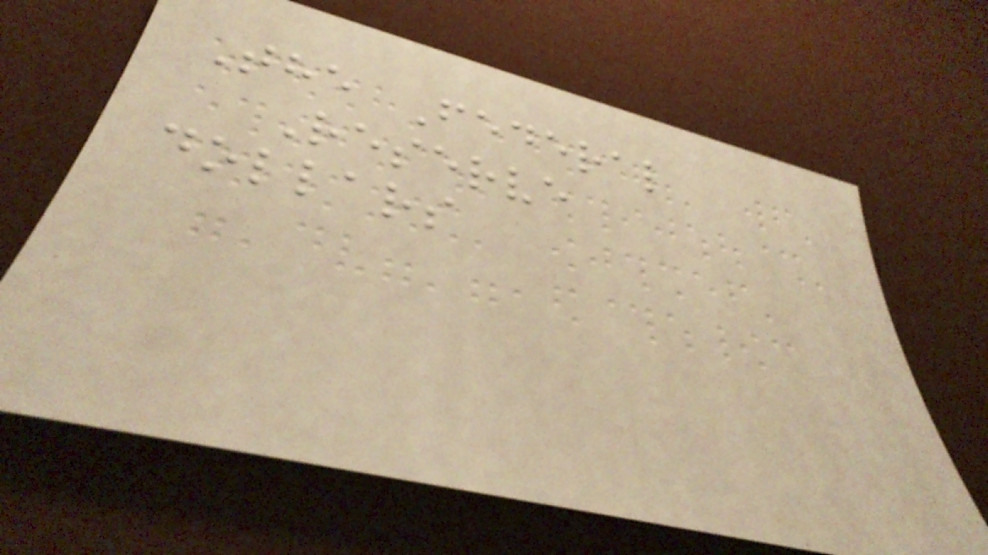The Federal
Reserve
dollars
